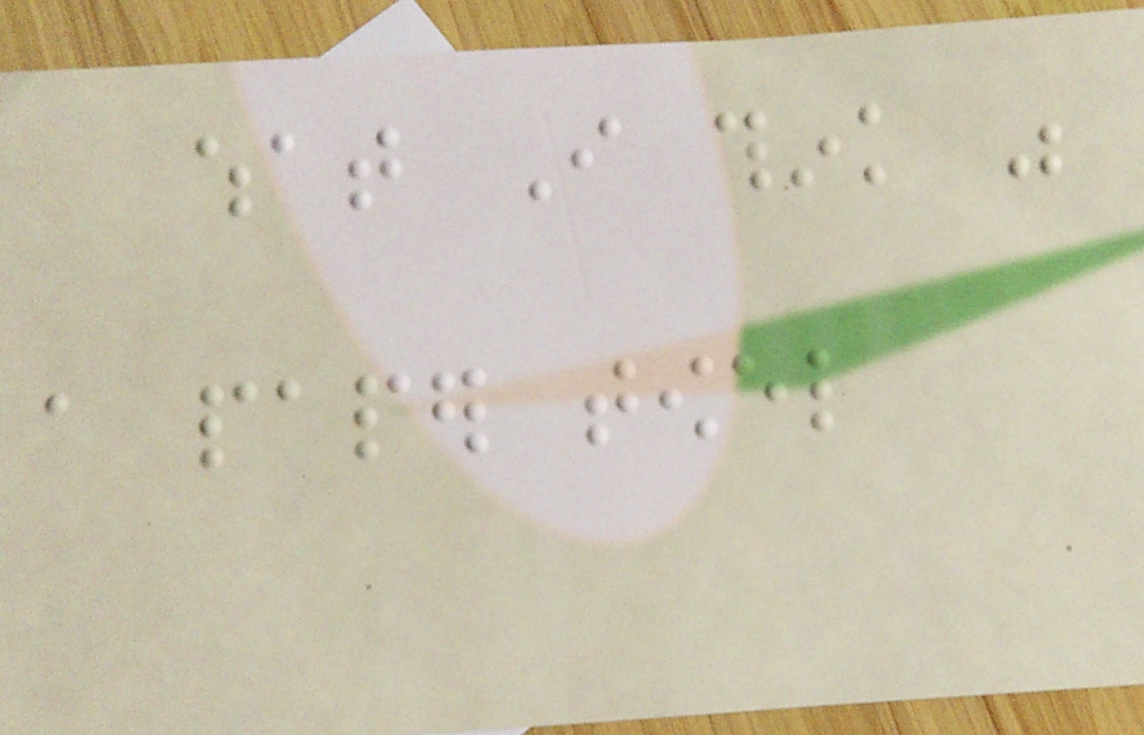what I think was
a paper towel
